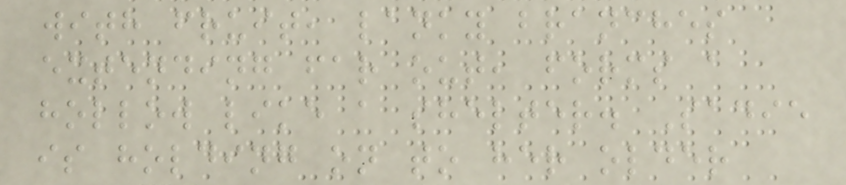with fruit, lanky branches
extending far out, forms a
hollow like a shelter. Sadie
is holding on to her older
